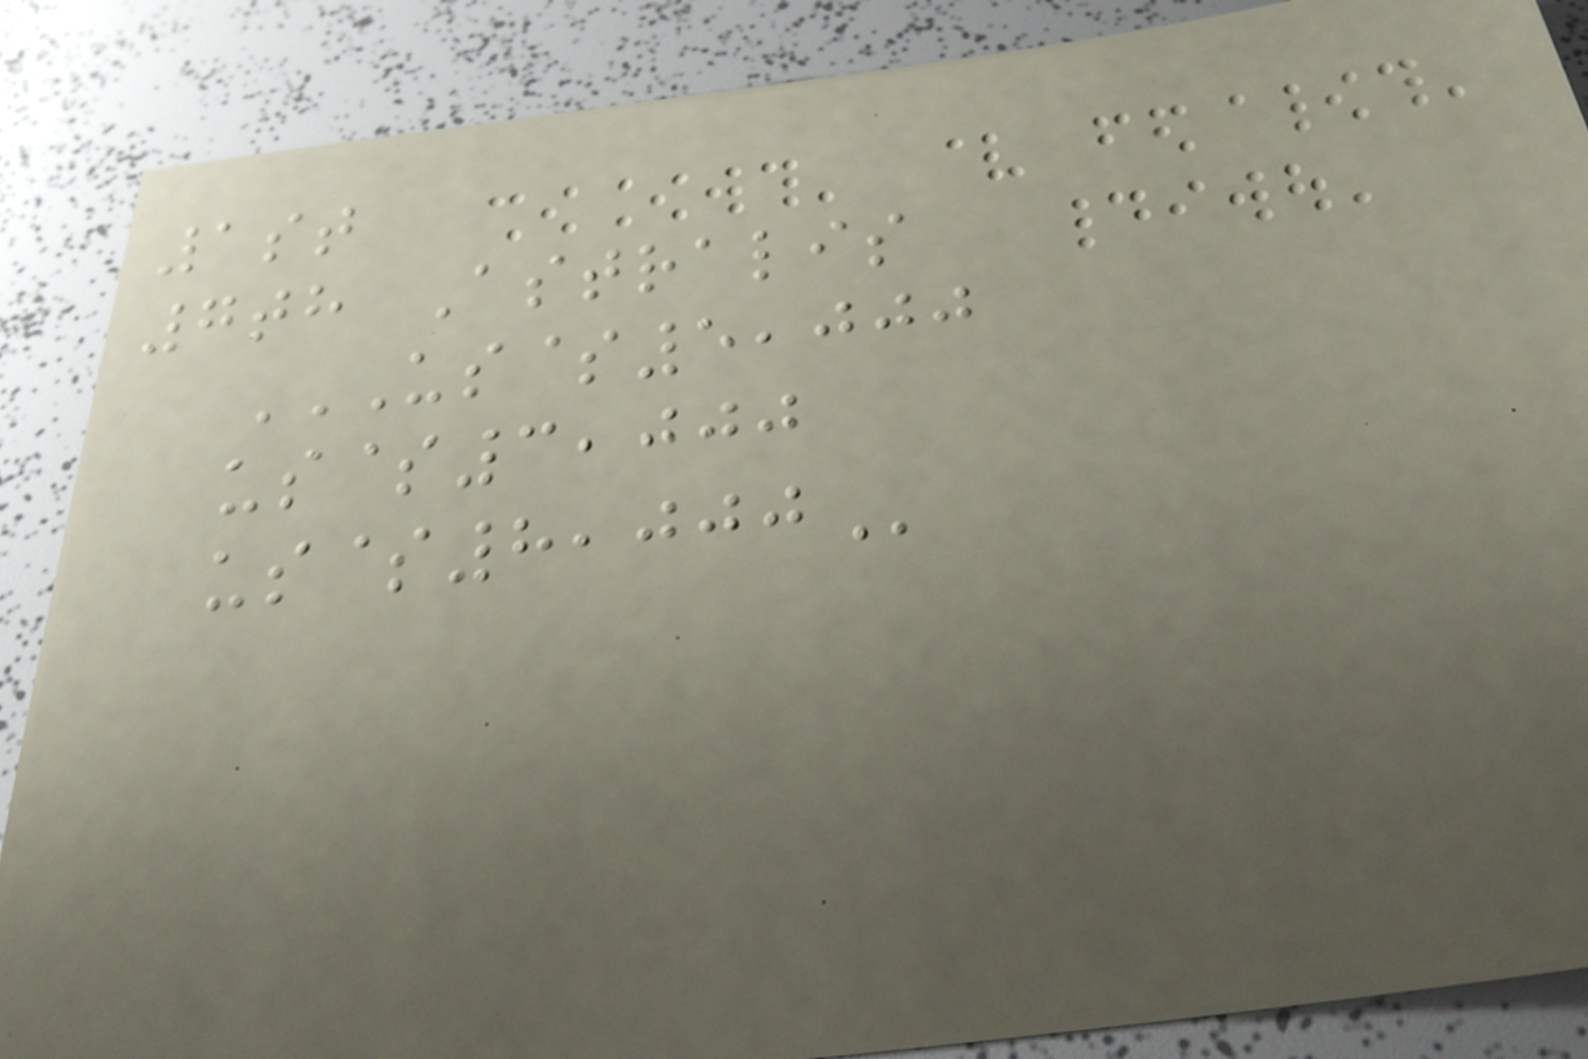1st
7th Astralis
US$5,000
US$3,000
US$8,000
